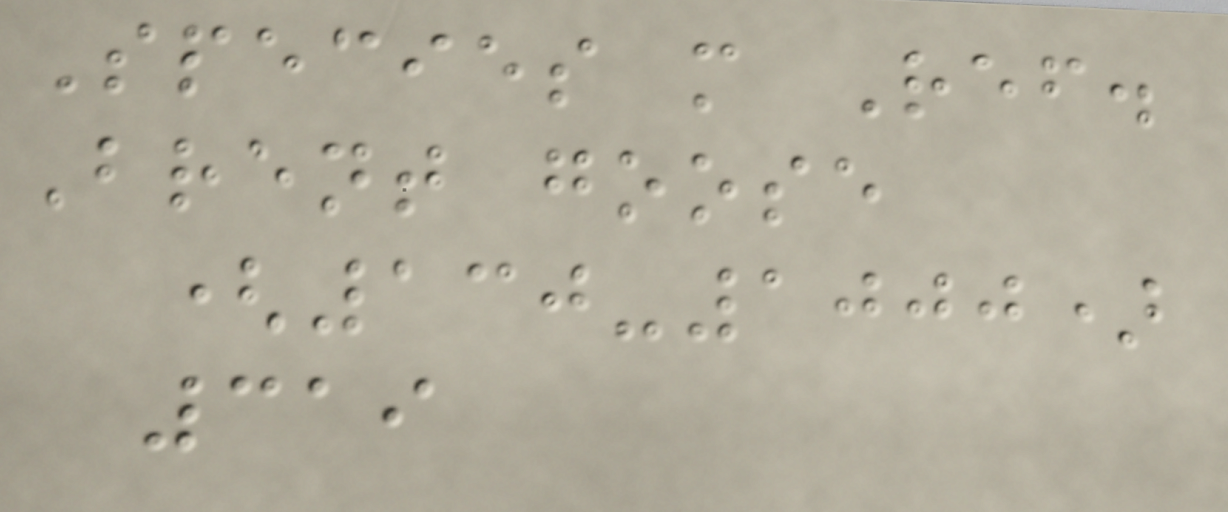Species m Ref.
Brent goose
(130-1000)
319
